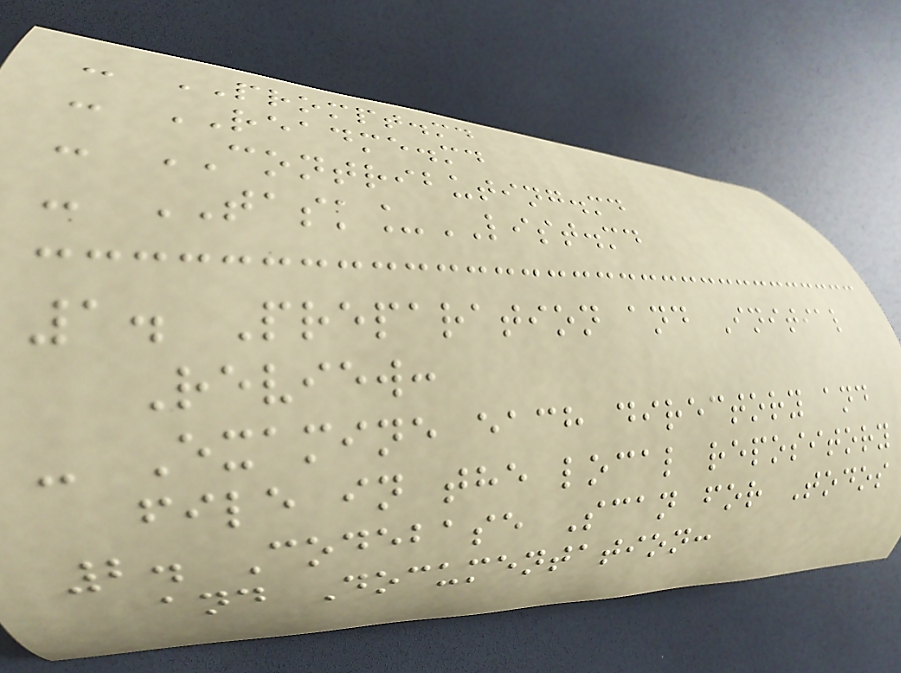- PROMPT.md
- README.md
- CONTRIBUTING.md
- TASK_LIST.md
1. Preparation and Initial
Review:
- Examine each directory and
file in the local repository
2. Codebase Scan for Todos
and Documentation:
